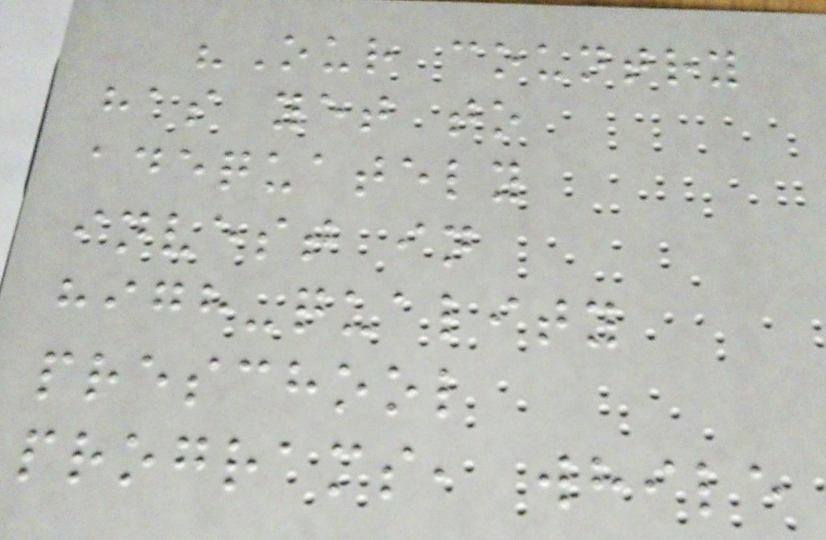"Our country
has yet to
adequately
invest in
high-quality
preschool
programs, while
